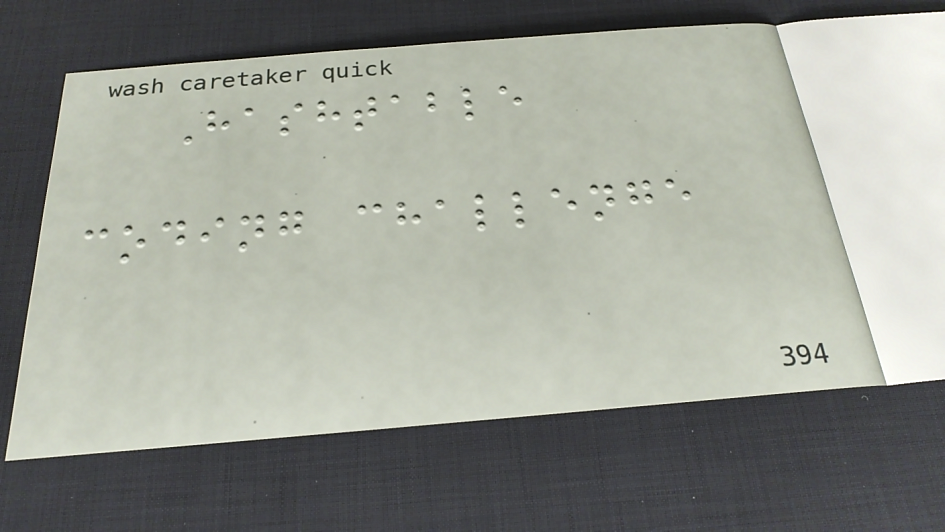Hashtable
coding challenge
